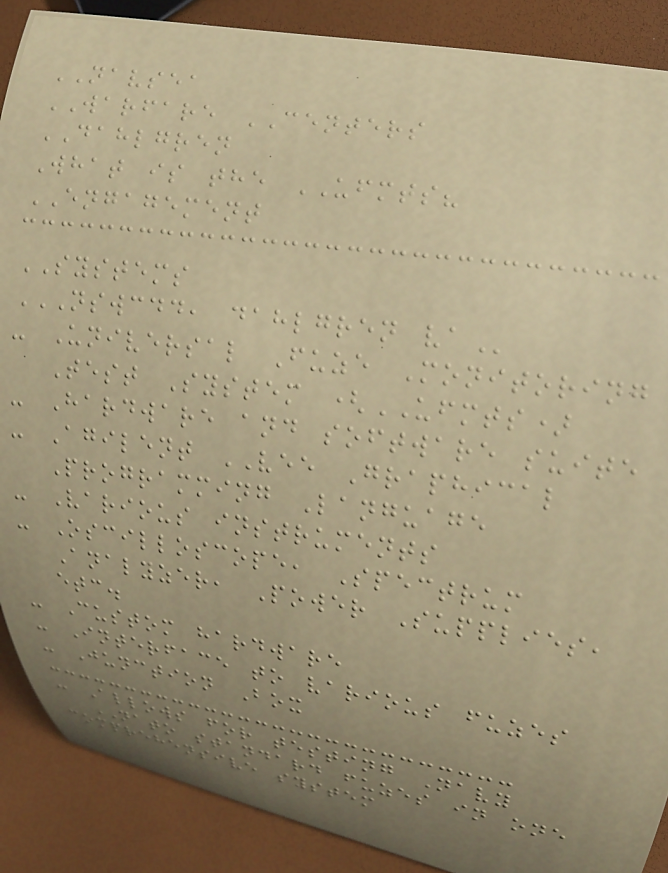NAVSEA
WARFARE CENTERS
DAHLGREN
What is the UFMTS?
ENGAGEMENT
SYSTEMS
NSWCDD, DAHLGREN VA
- Universal Fuze Monitoring
Test System (UFMTS)
- Hardware and software suite
- Agilent VEE Graphical
Programming Language
- Various instruments
- Oscilloscope, Spectrum
Analyzer, Power Supplies,
etc.
- Custom hardware
- Interface to various fuzes
- Junction Box
- Allows for testing Navy
NATO standard fuzes in one
comprehensive system
